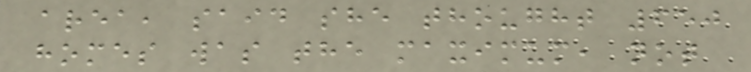area, said she thought 650
homes was the maximum, not
